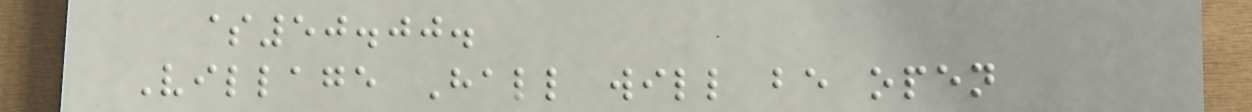$50.00.
Village Hall will be open
